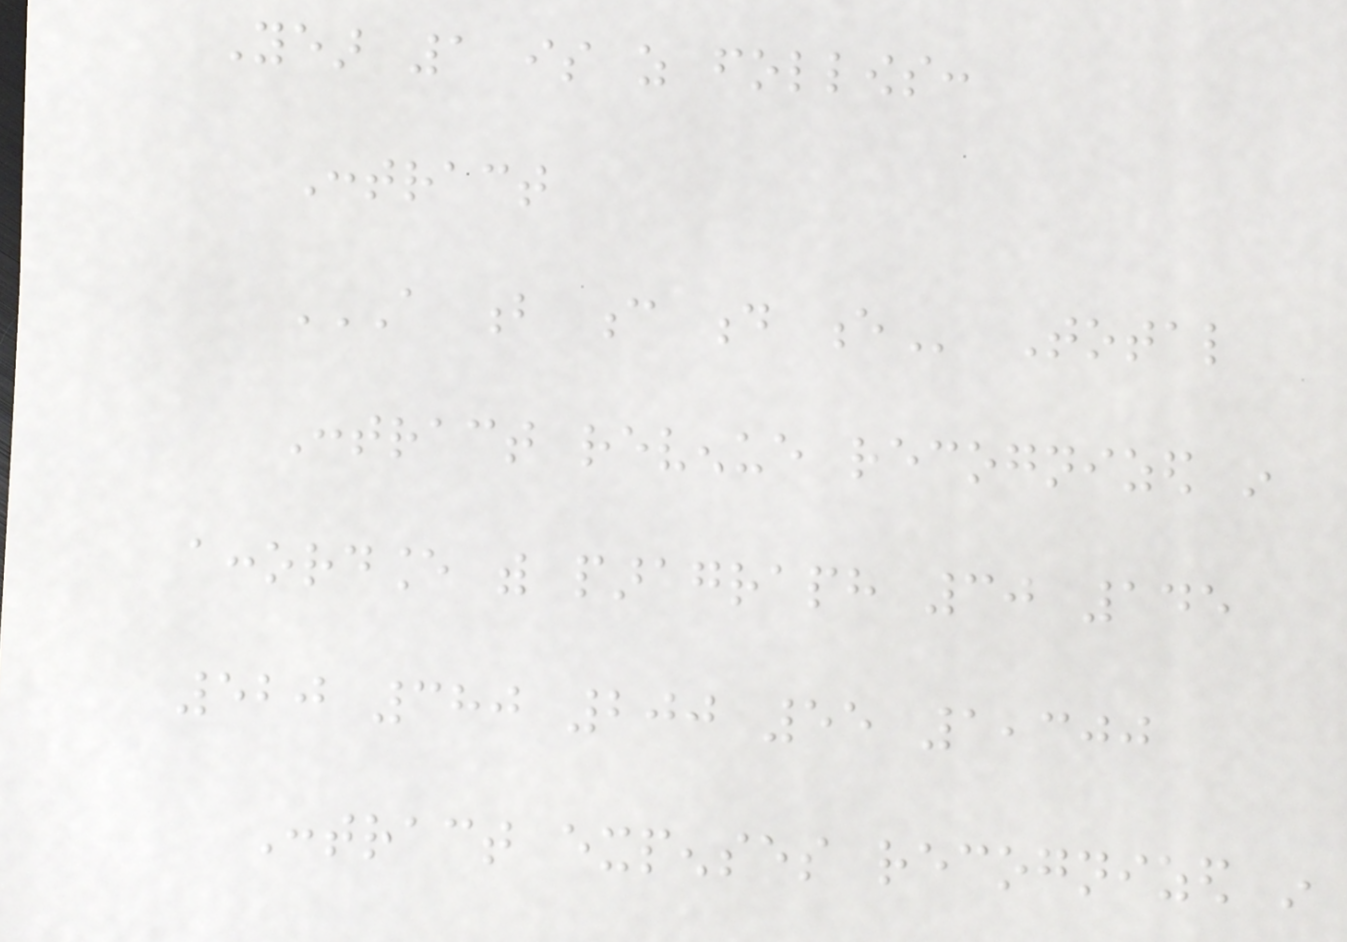Year 1 is as follows:
Contract
A B C D E Total
Contract revenue recognized in
accordance with paragraph 30 145
520 380 200 55 1,300
Contract expenses recognized in
